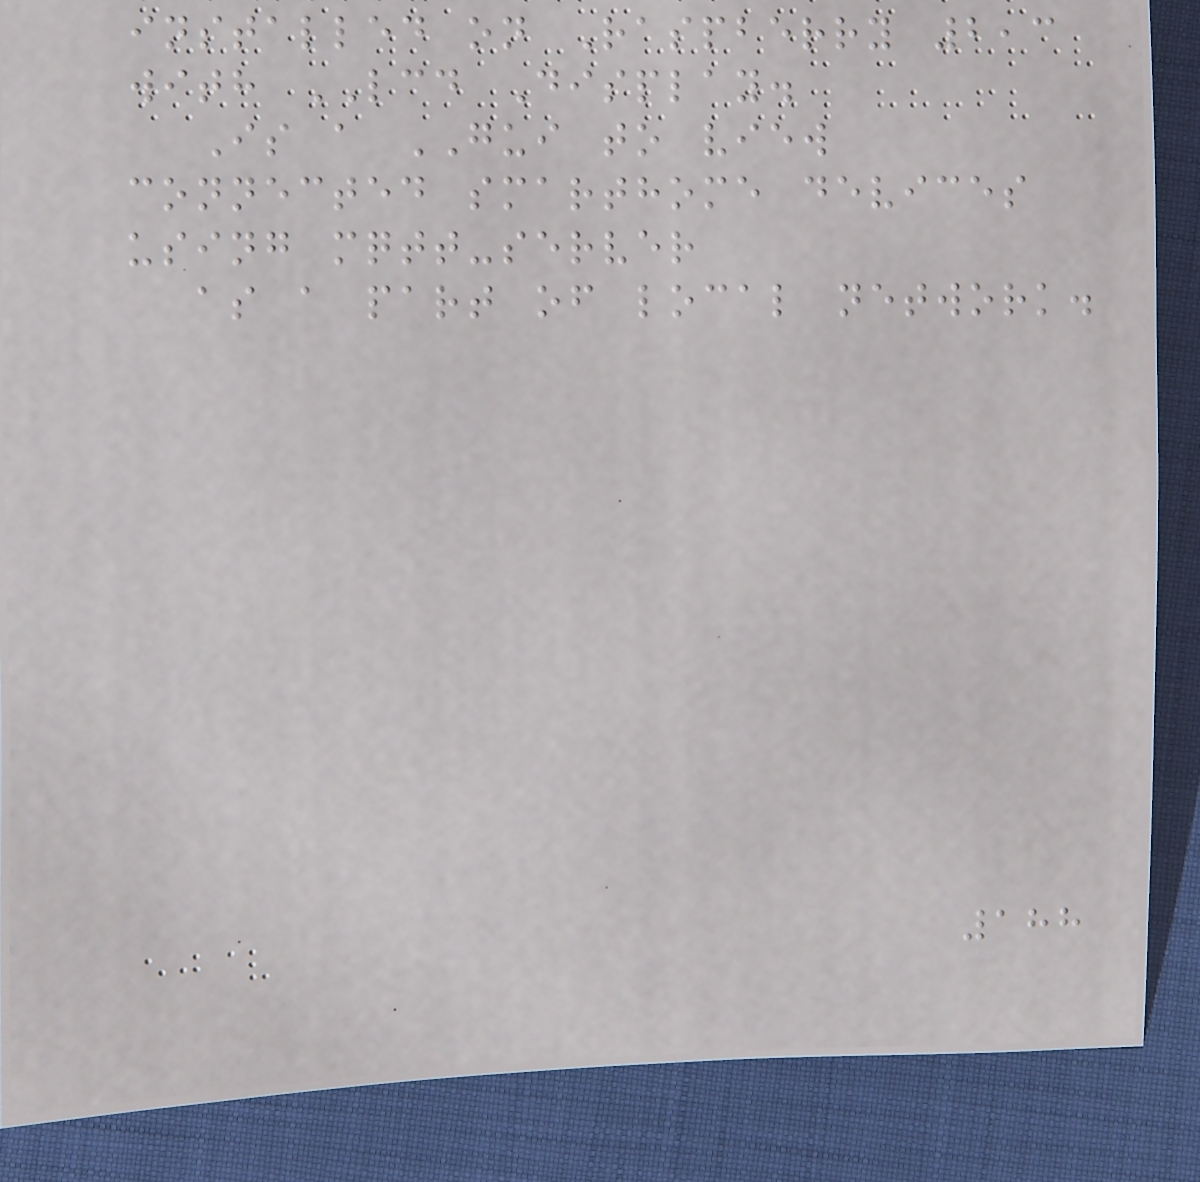installed on Raspberry 2,3
with LCD Display.
Is a GUI to view
connected smarthome devices
using mqtt-server
as a part of local network.
188
